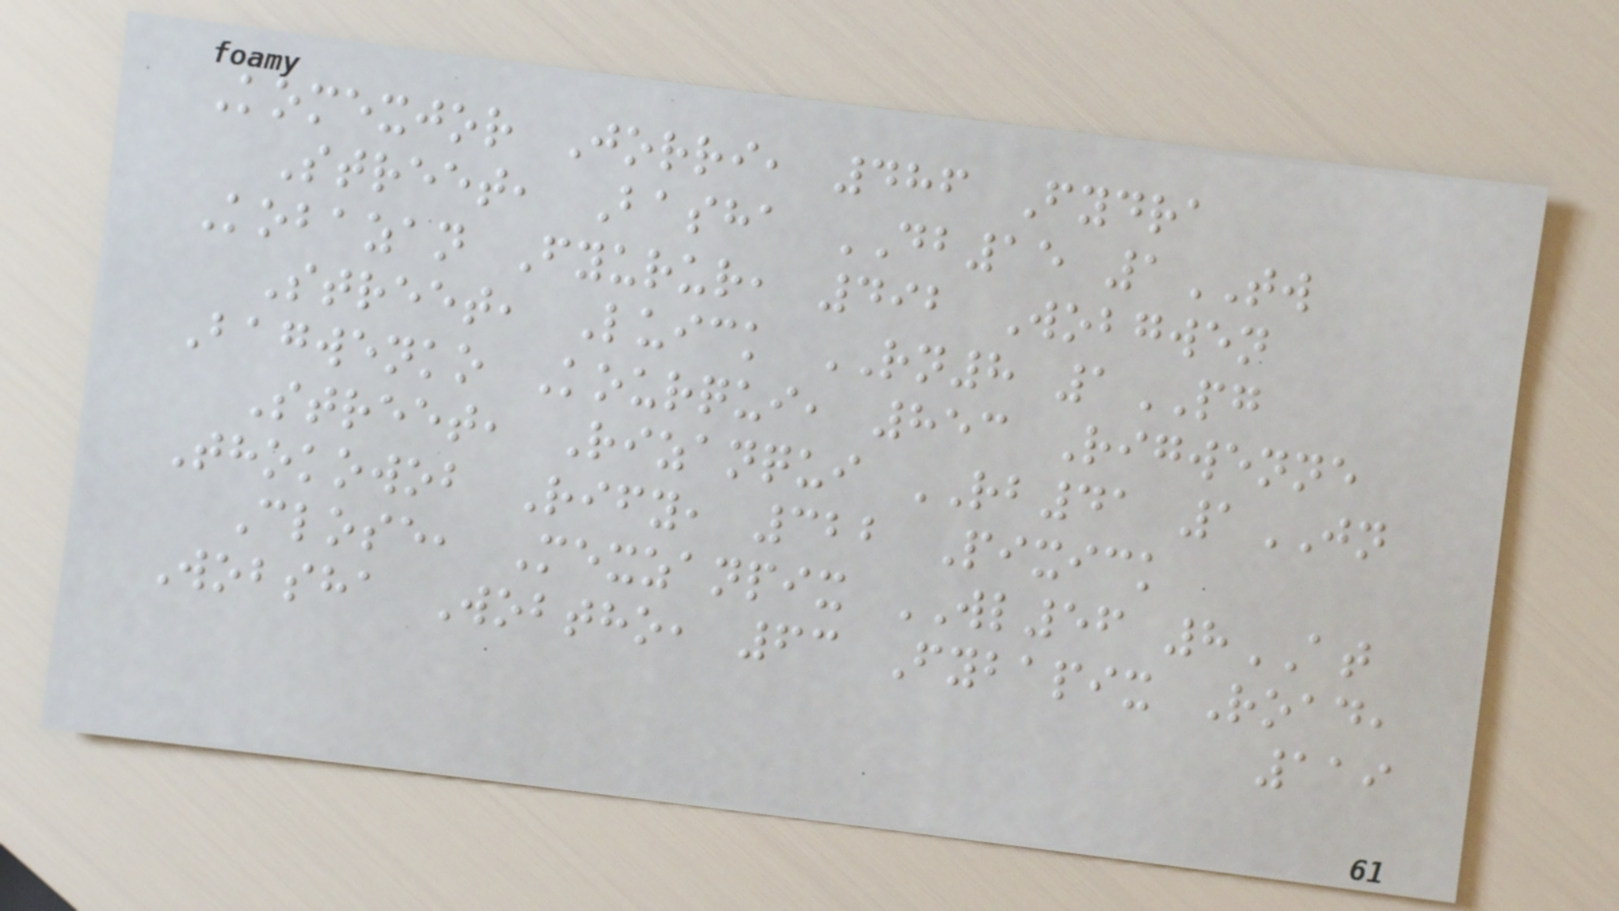Komexjor Jorri, 486 Fydra
Street, Basha DB15 1TW
Kobazan Fyurur, 492 Wobgwen
Street, Luick RN8 1PG
Bagwenko Kourqui, 853 Rigwenne
Street, Rizanqui RB41 1JN
Thokowob Rify, 322 Pixick
Close, Mexzanpix WL56 8AT
Wobsha Wobtho, 63 Fybapix Road,
119
